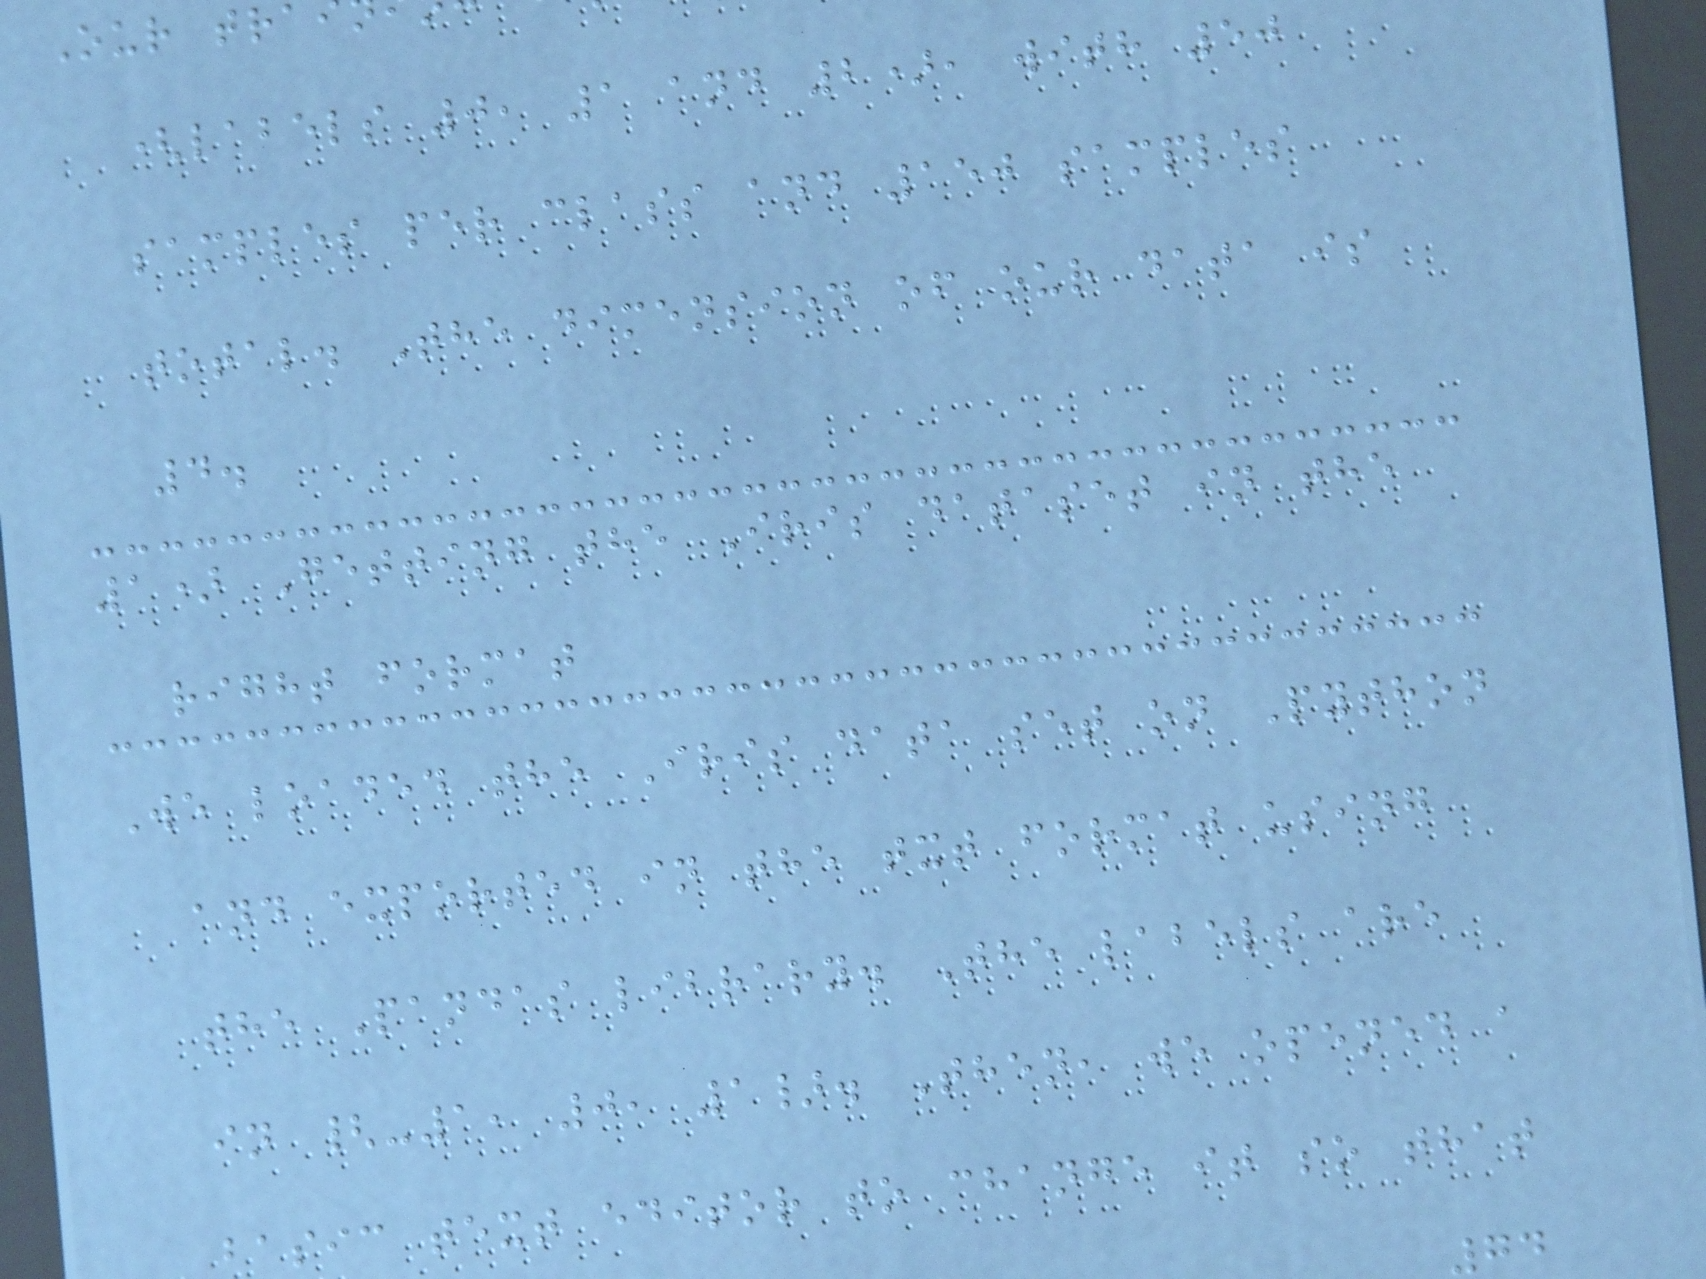(labels 0, 1 and 2), with 50
samples per class and 150 samples
total. The dimension of our data is
4.
1) Getting the Iris dataset in the
right format
We loaded the Iris data set on Python
and exported in the txt format using
the Pandas library. The labels are
in {-1, 0, 1}. Then, we opened a
basic text editor to change it so that
74
